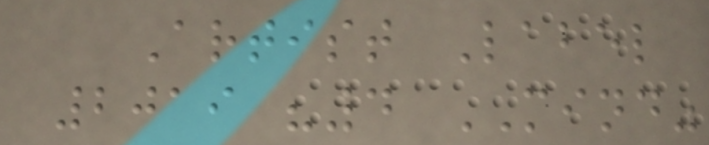Artist Label
2019 "4 MIND"
